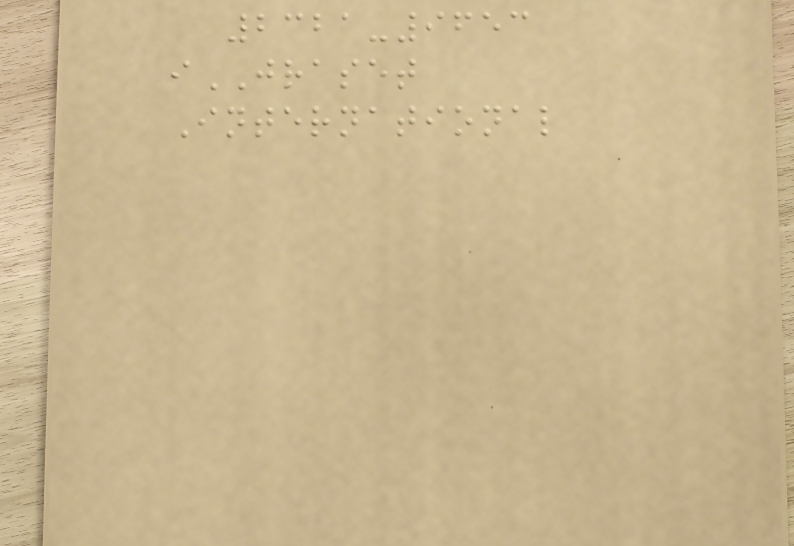2321-9653
iJRASET
International
